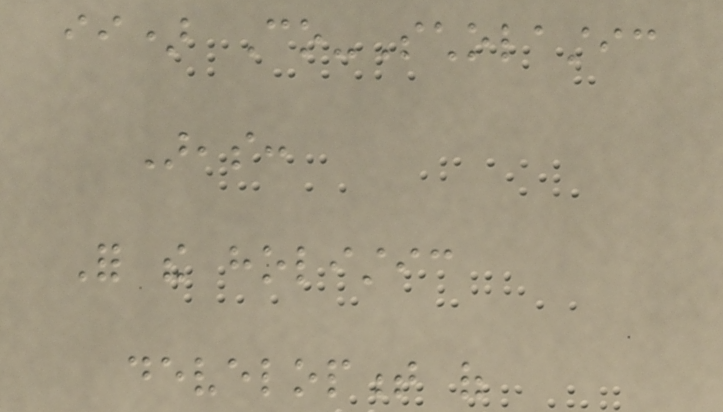ii) Co-Scholastic
Areas:
For the holistic
development of
